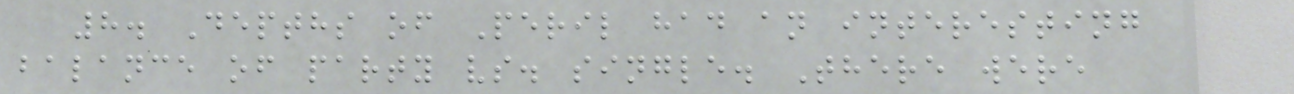8. Depths of Peril had an interesting
balance of party vs. single. There were
